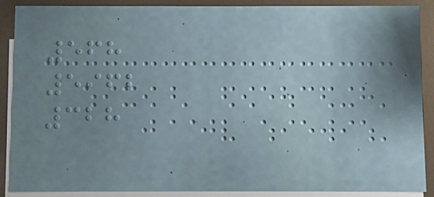568
5962
328
